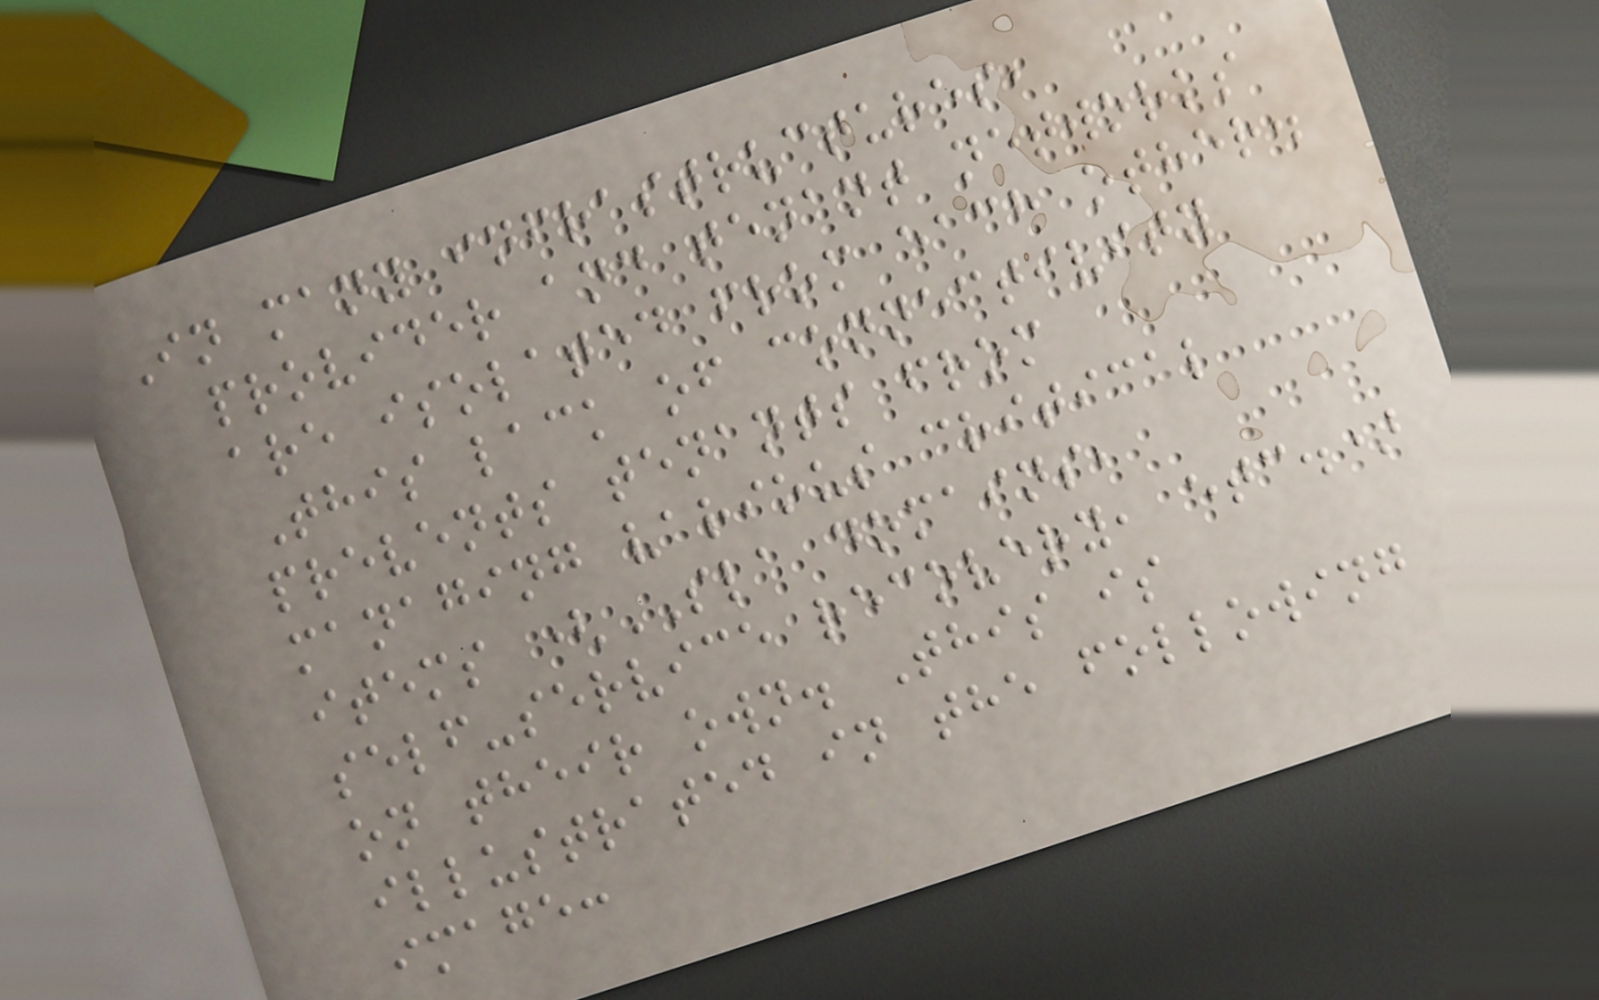In many infrastructures,
provider and tenant networks
are isolated from each other.
This lack of connectivity
prevents tenants from
managing various critical
items (SLA domains,
self-service recovery, etc.)
on their own. This is
illustrated in the following
image:
